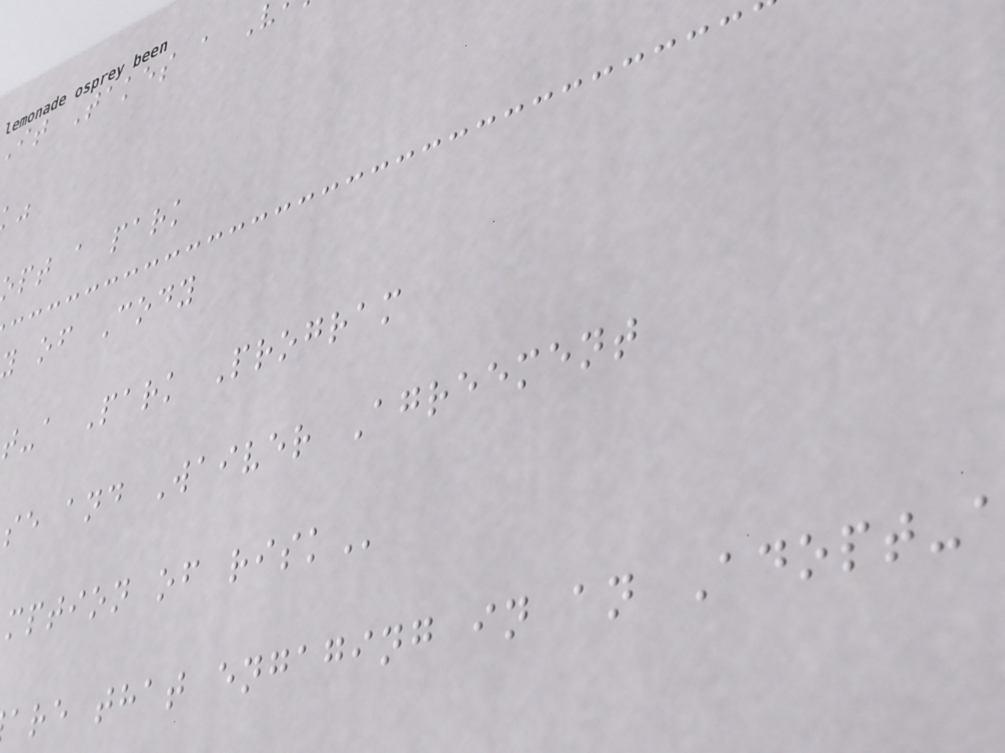it Takes a
pt a park
of Cody
t-a Park Program
se and Waiver Agreement
mption of
are that engaging in an Adopt-
